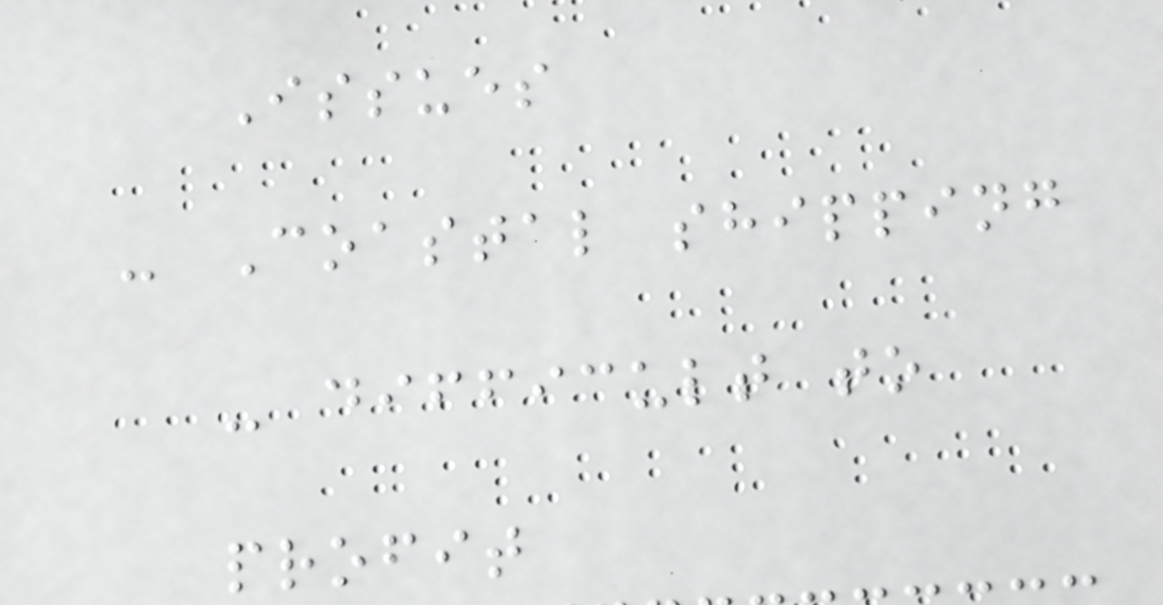Issues
- Coastal shipping
- difficult to
profit
